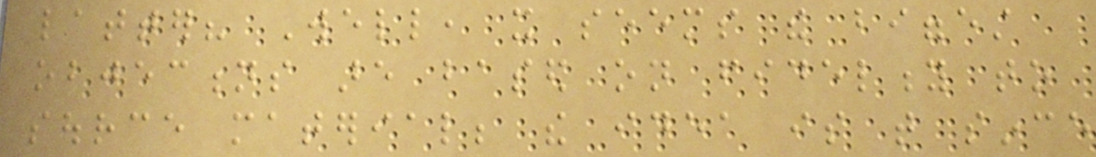latter? Well, it seems the biggest
objections are based on fidelity to
source material; the idea is that since
